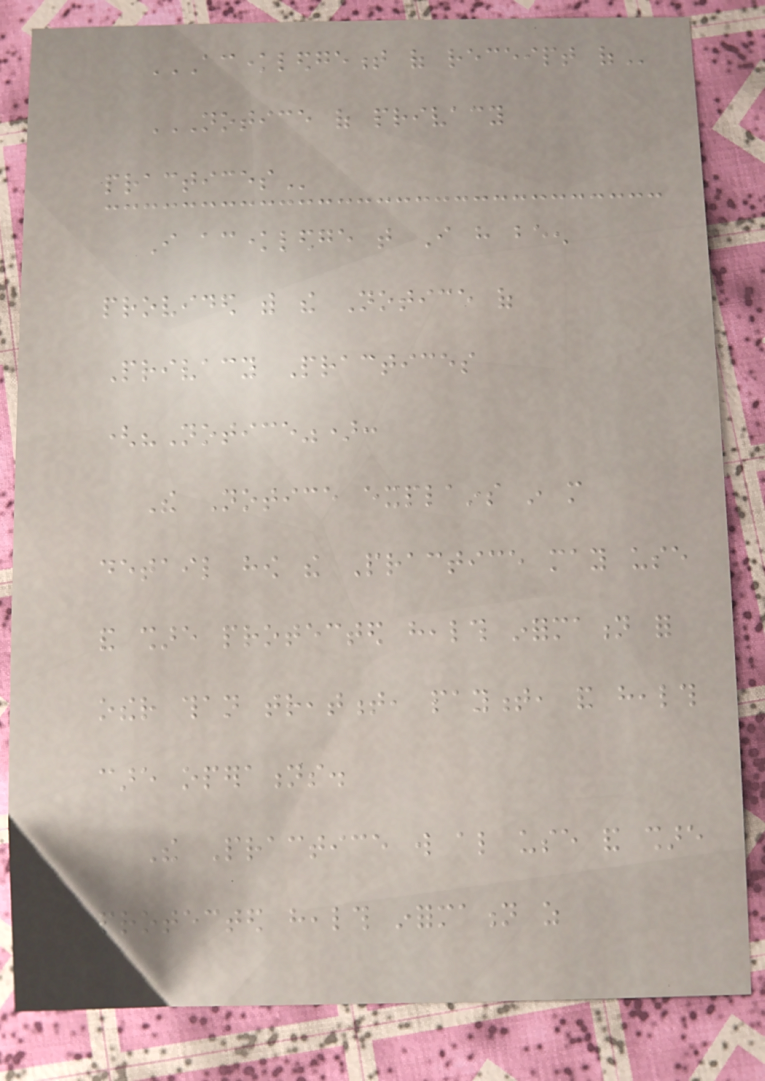ACKNOWLEDGEMENT OF RECEIPT OF
NOTICE OF PRIVACY
PRACTICES
I acknowledge that I have been
provided with the Notice of
Privacy Practices
("Notice"):
The Notice explains in more
detail how the Practice may use
and share protected health information for
other than treatment, payment, and health
care operations.
The Practice will also use and share
protected health information as
